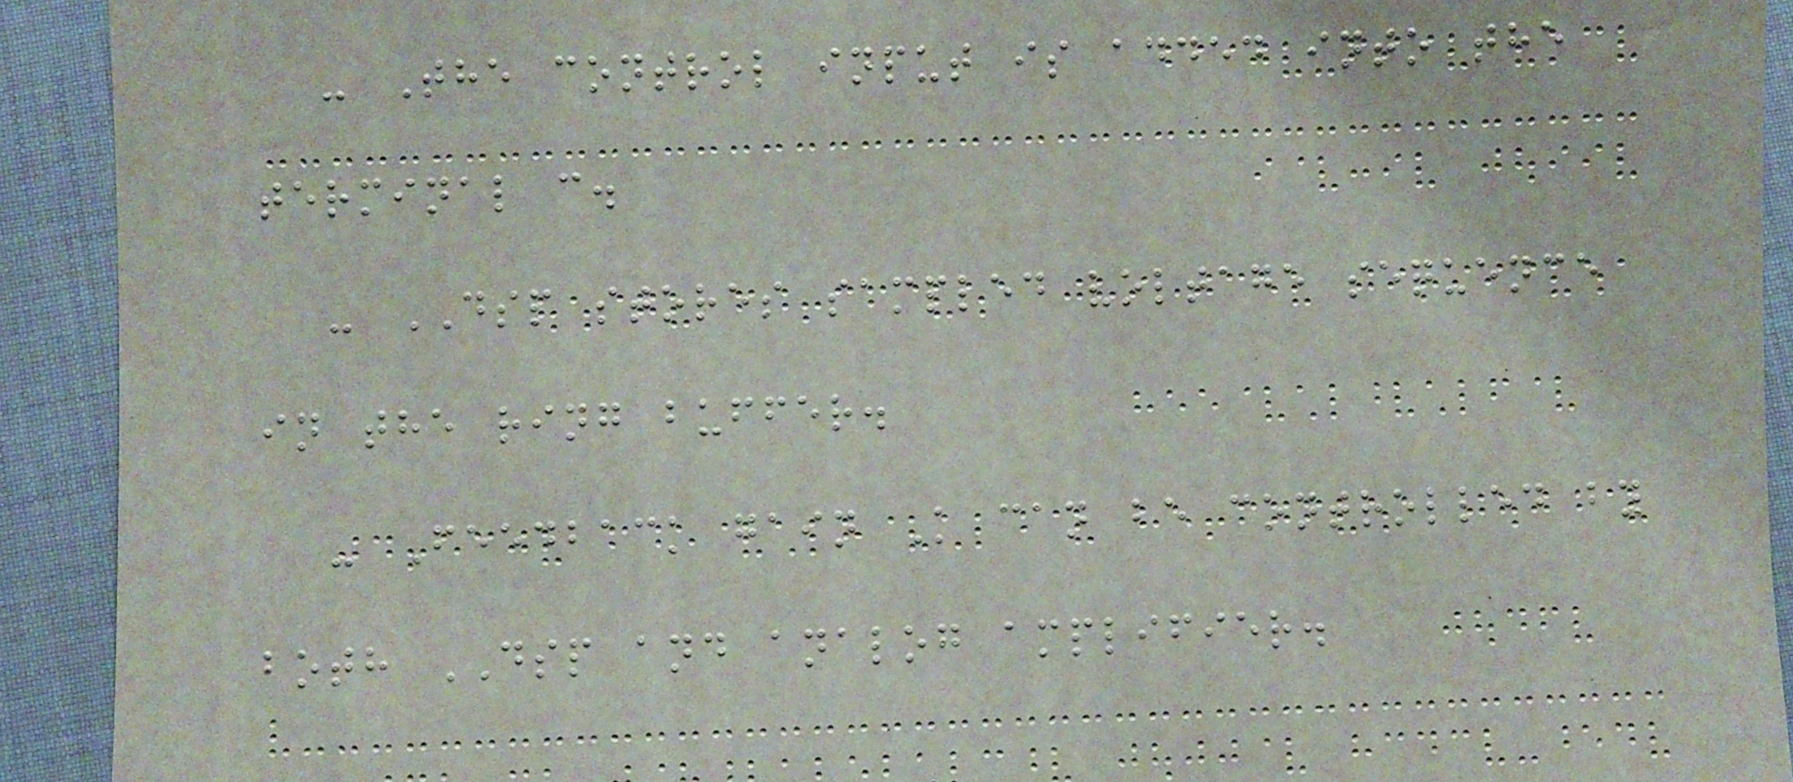- The control input is added into the
terminal c.
- DSP stores sampled voltage sequence
in the ring buffer.
- Feedback gain K can be controlled by
both DSP and analog amplifier.
